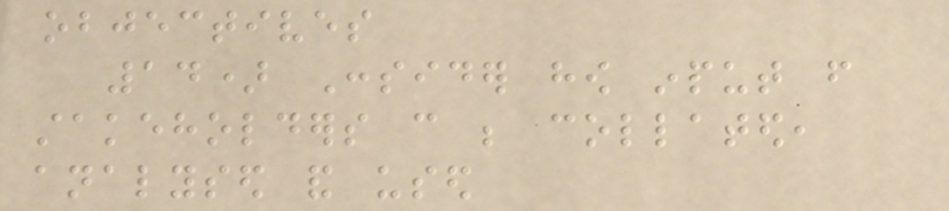objectives
14) Consider how input from
stakeholders can be collated,
analysed and used
